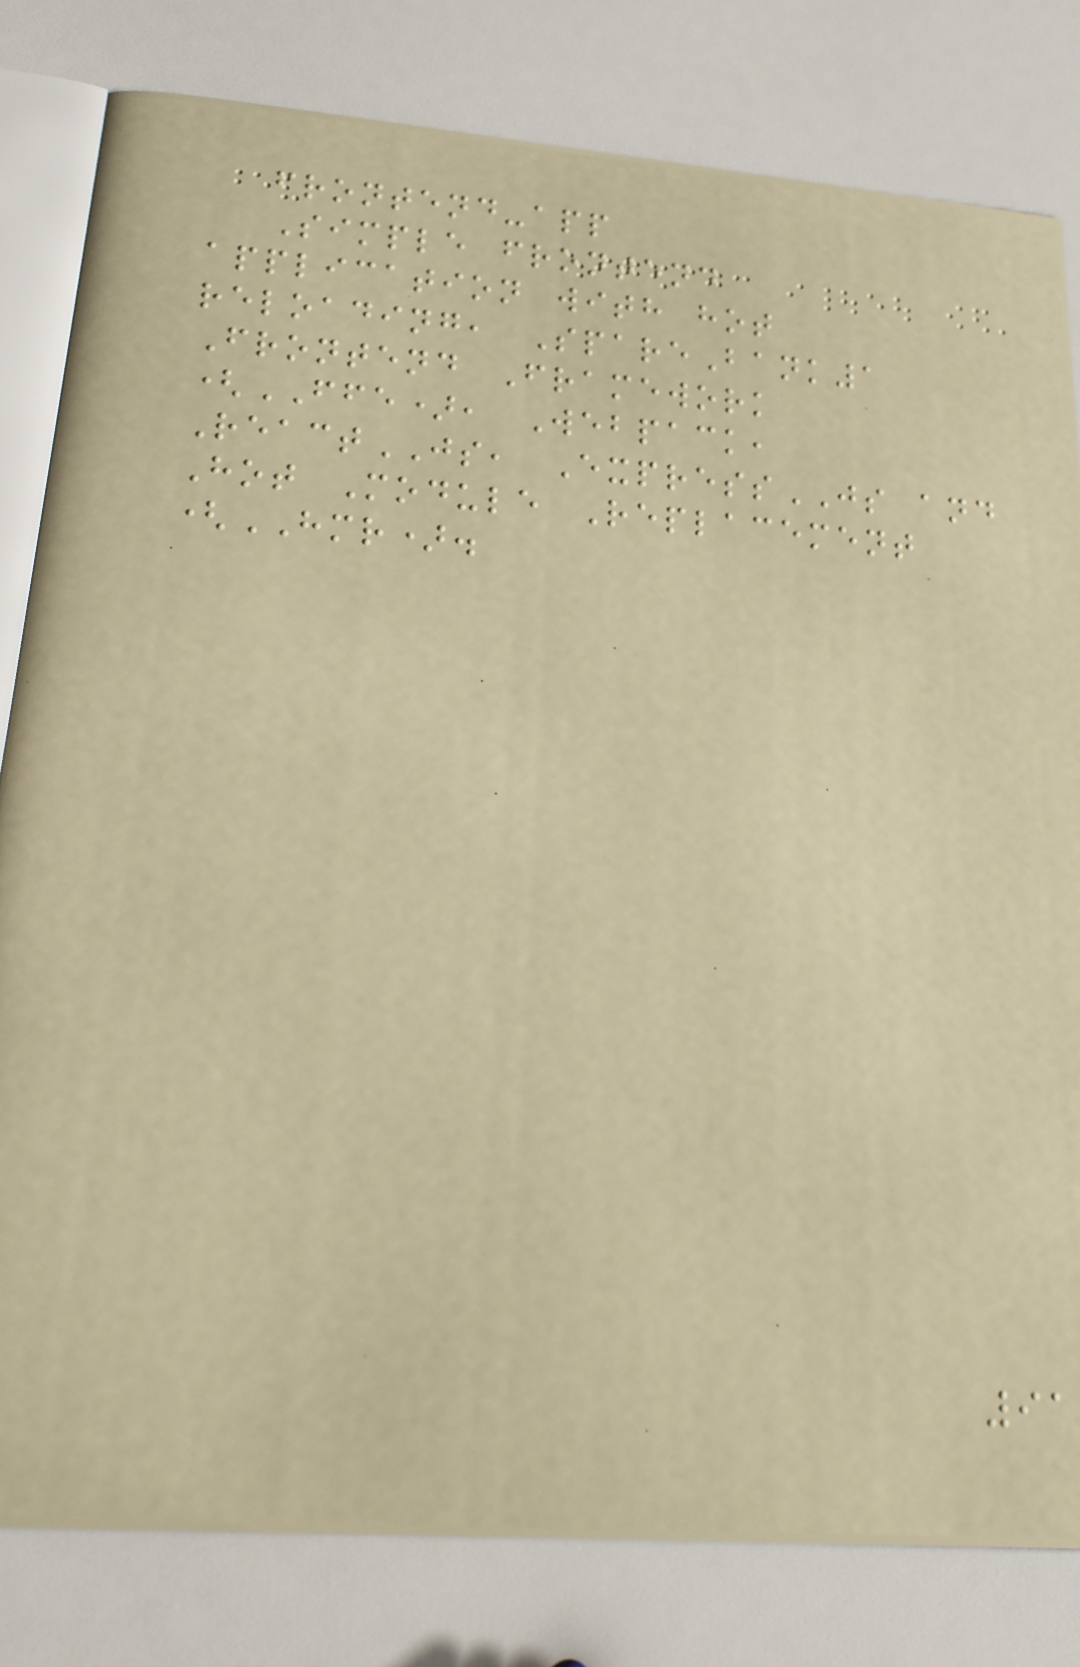frontend-app
Simple frontend
application with hot
reloading, SpareBank1
Frontend Framework
(FFE), Webpack,
ReactJS, ExpressJS and
Hot Module Replacement
(HMR).
91
